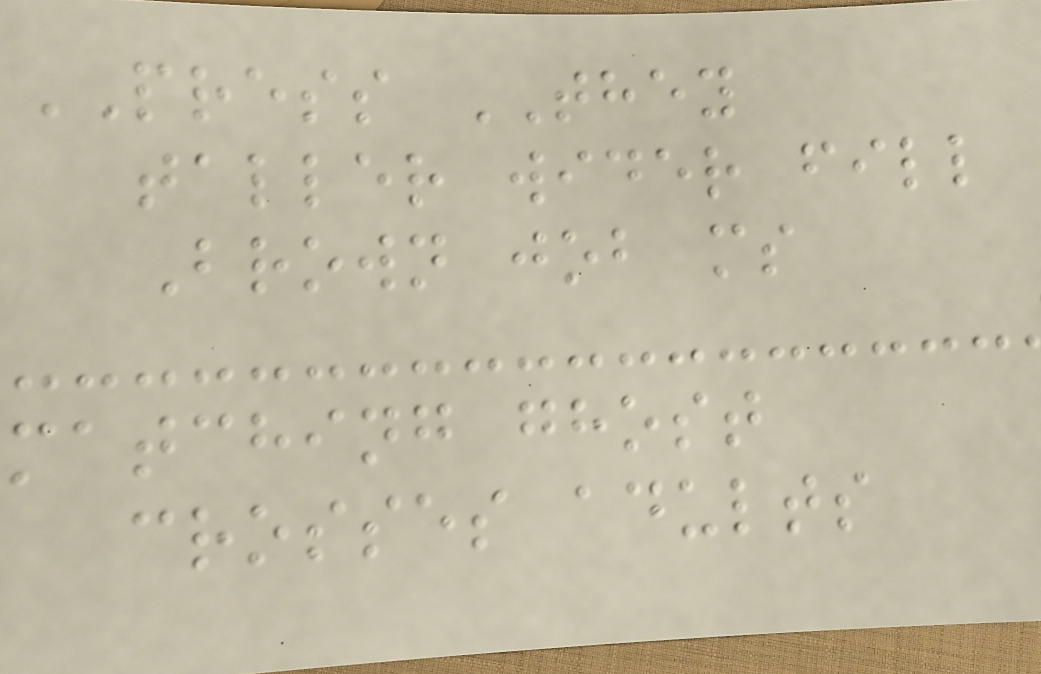PRESS THEY
taller wider fill
Brown job ms
matching ghost
crosses adults
